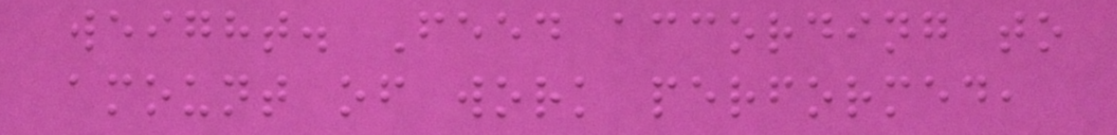weight. Feed according to
amount of work performed,
